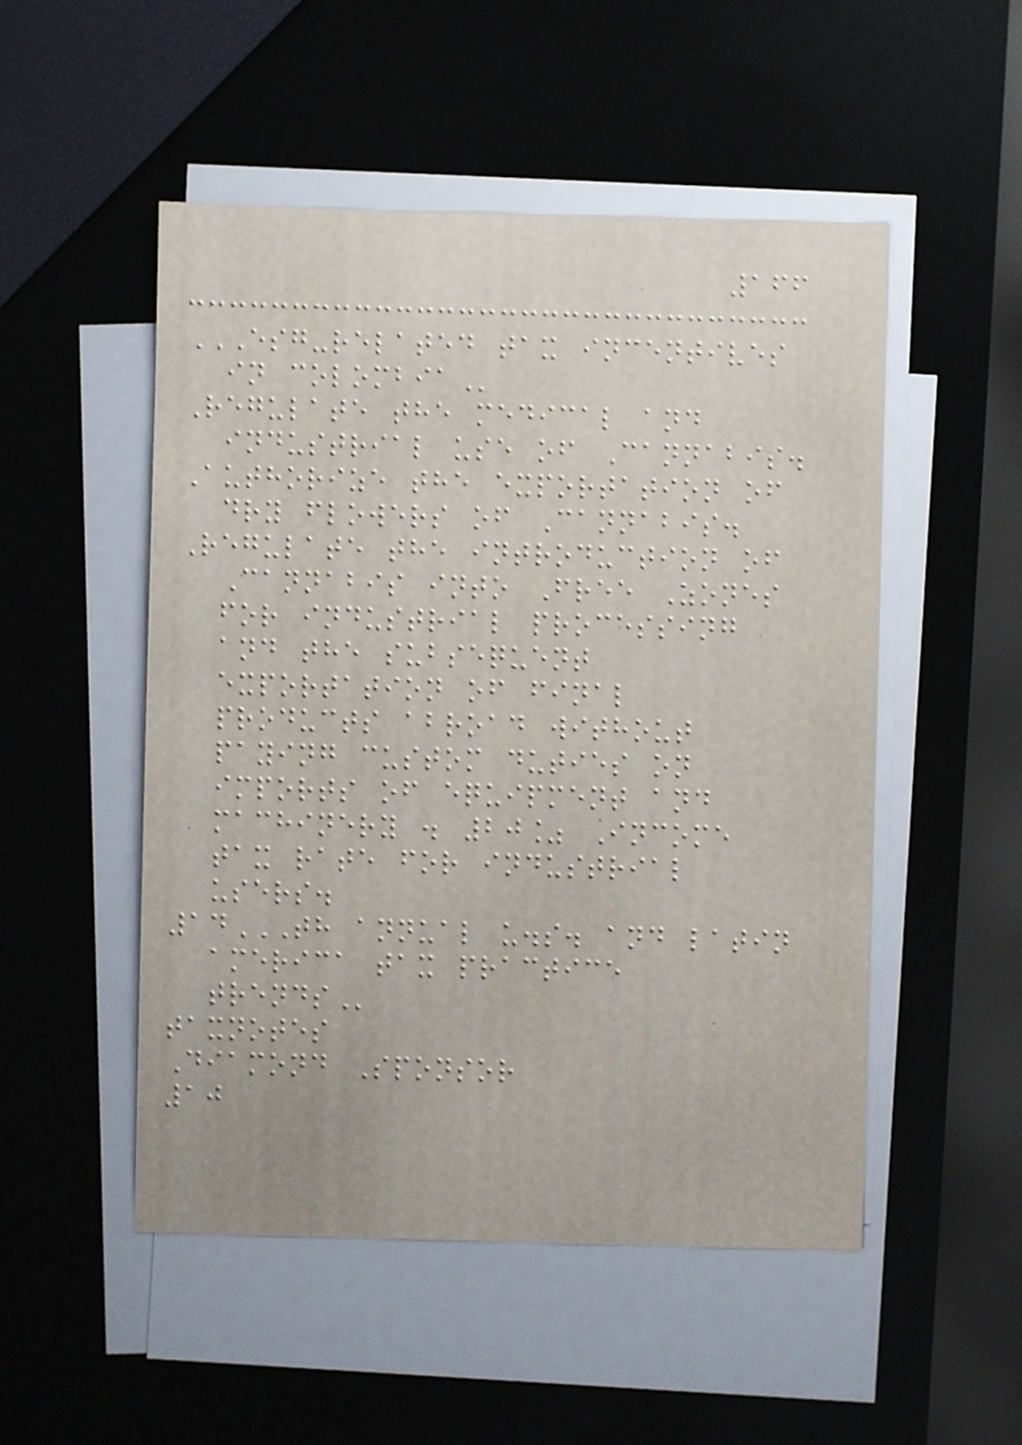166
ESG-RELATED TAX INCENTIVES
IN COLOMBIA
Regulate the medical and
industrial use of Cannabis.
Authorize the exportation of
dry flowers of Cannabis.
Regulate the introduction of
Cannabis into Free Zones
for industrial processing
and the subsequent
exportation of final
products abroad without
paying custom duties on
imports of equipment and
machinery . 20% Income
tax rate for industrial
users.
14TH ANNUAL U.S. AND LATIN
AMERICA TAX PRACTICE
TRENDS
taxnotes
Diamond Sponsor
10
